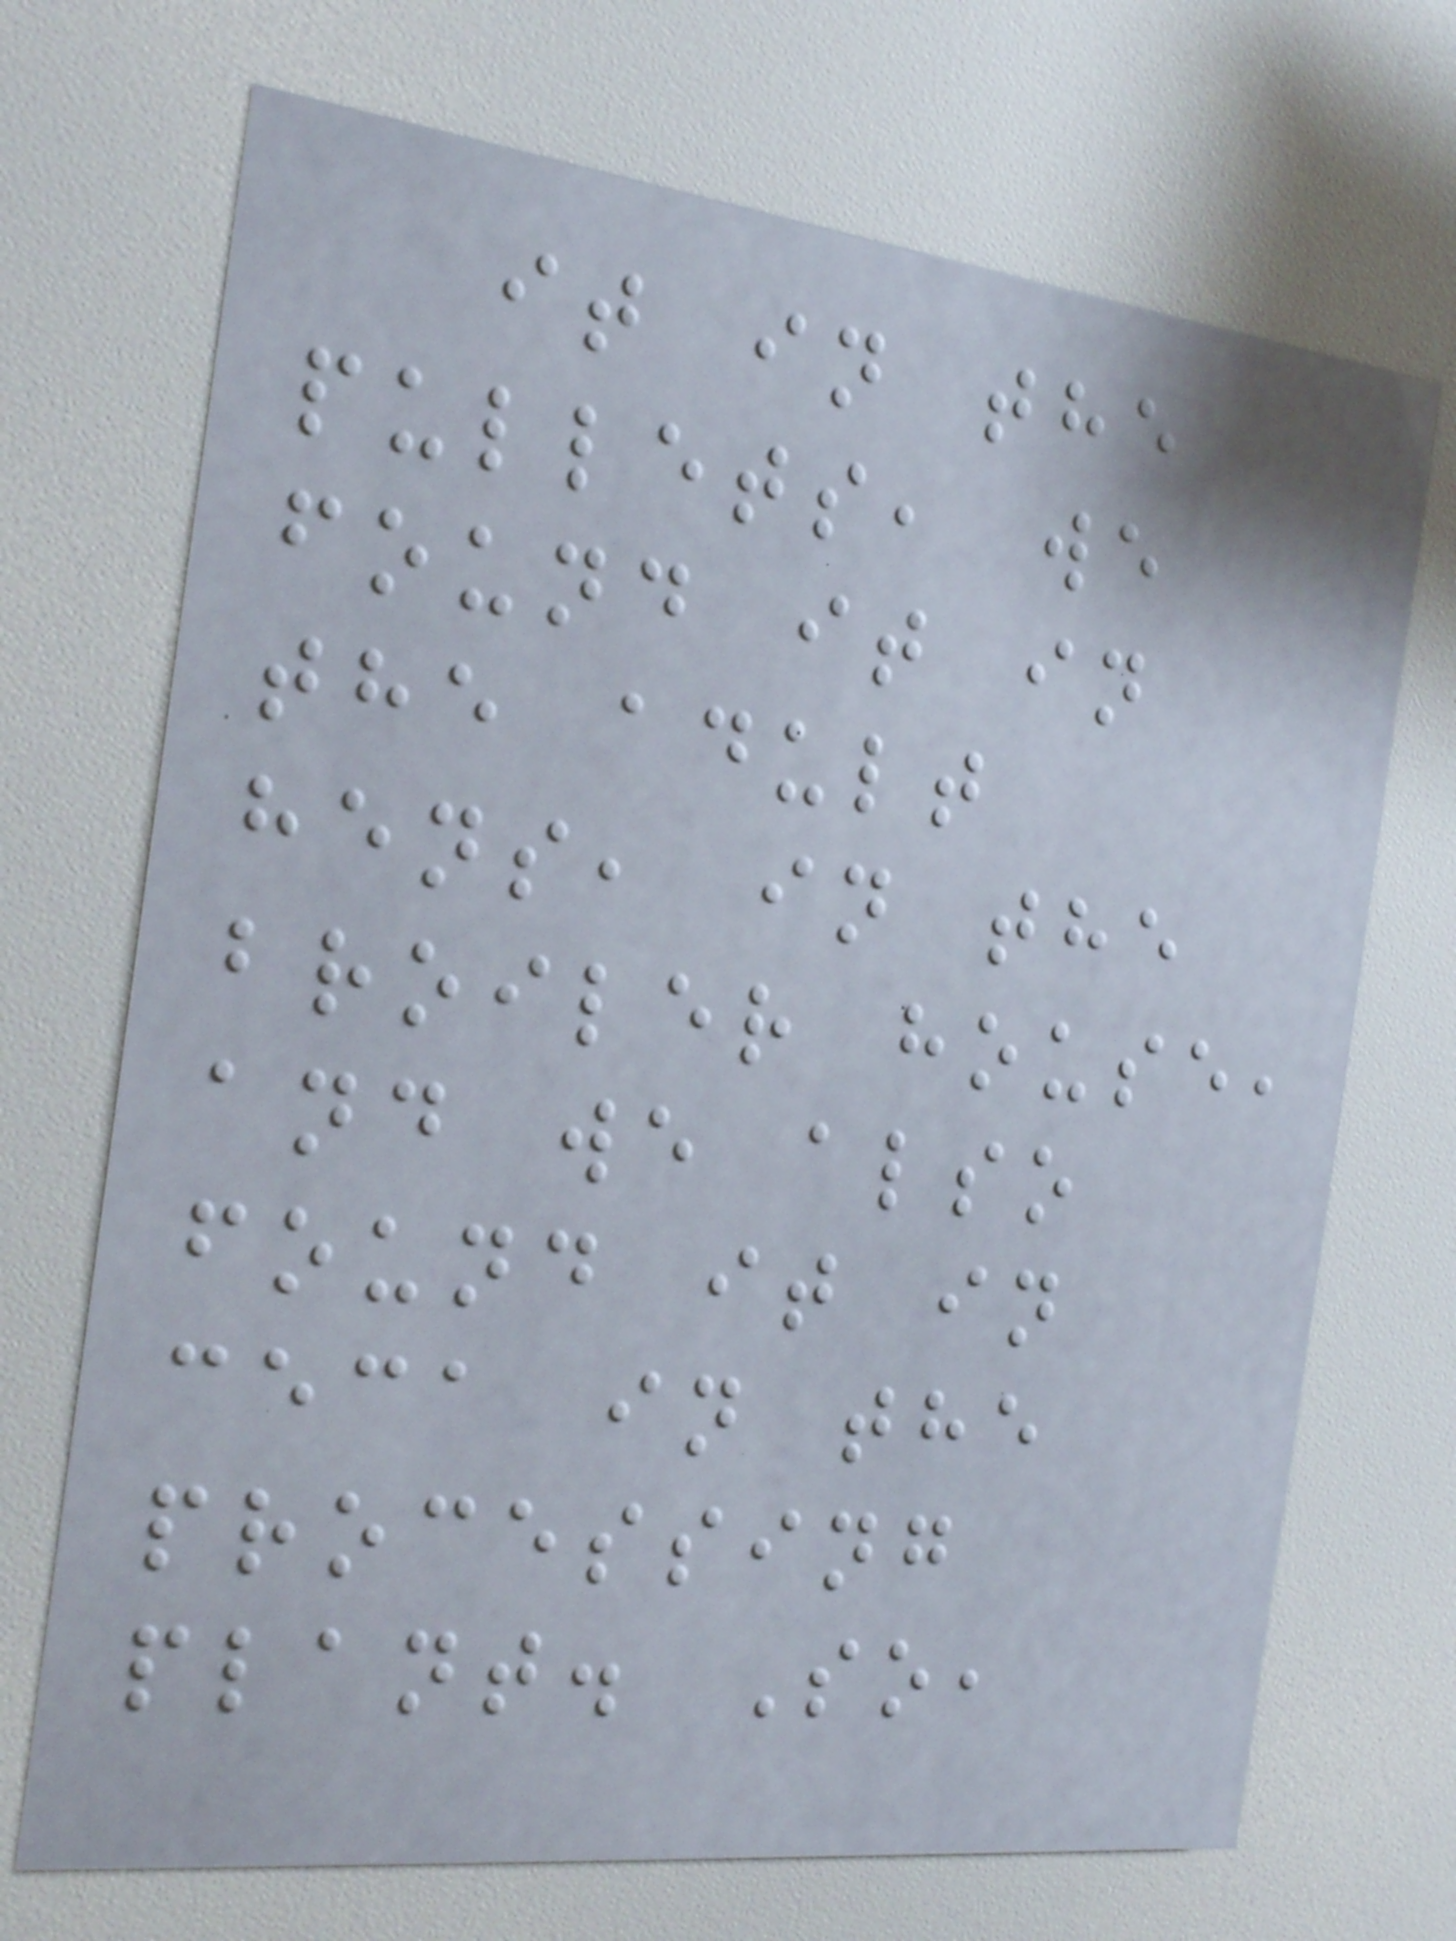it in the
pullets, we
found it in
the adult
hens, in the
broiler house,
and we also
found it in
ceca in the
processing
plant. So,
